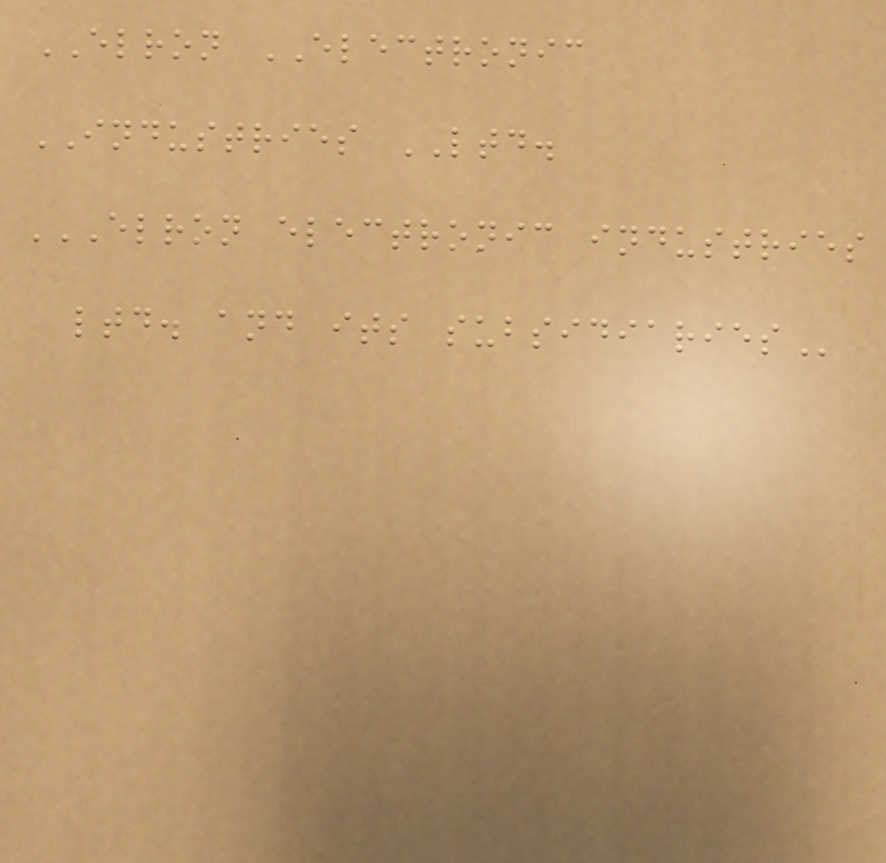ELRON ELECTRONIC
INDUSTRIES LTD.
ELRON ELECTRONIC INDUSTRIES
LTD. AND ITS SUBSIDIARIES
